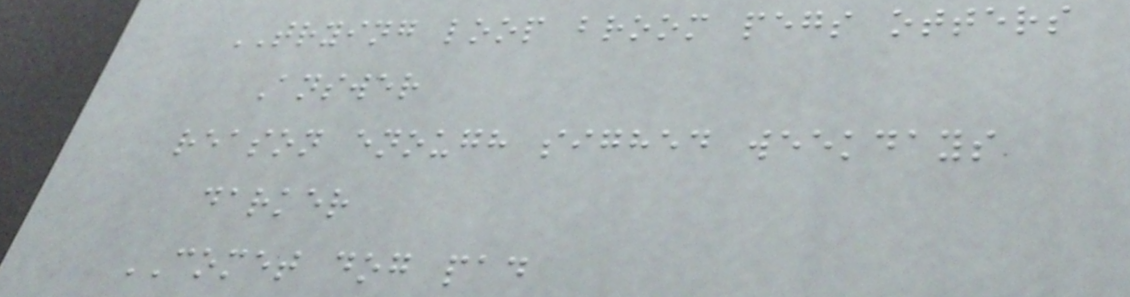TRYING loop broom pegs otters
Answer
reason enough sighed weekdays
darker
COMET dog pad
